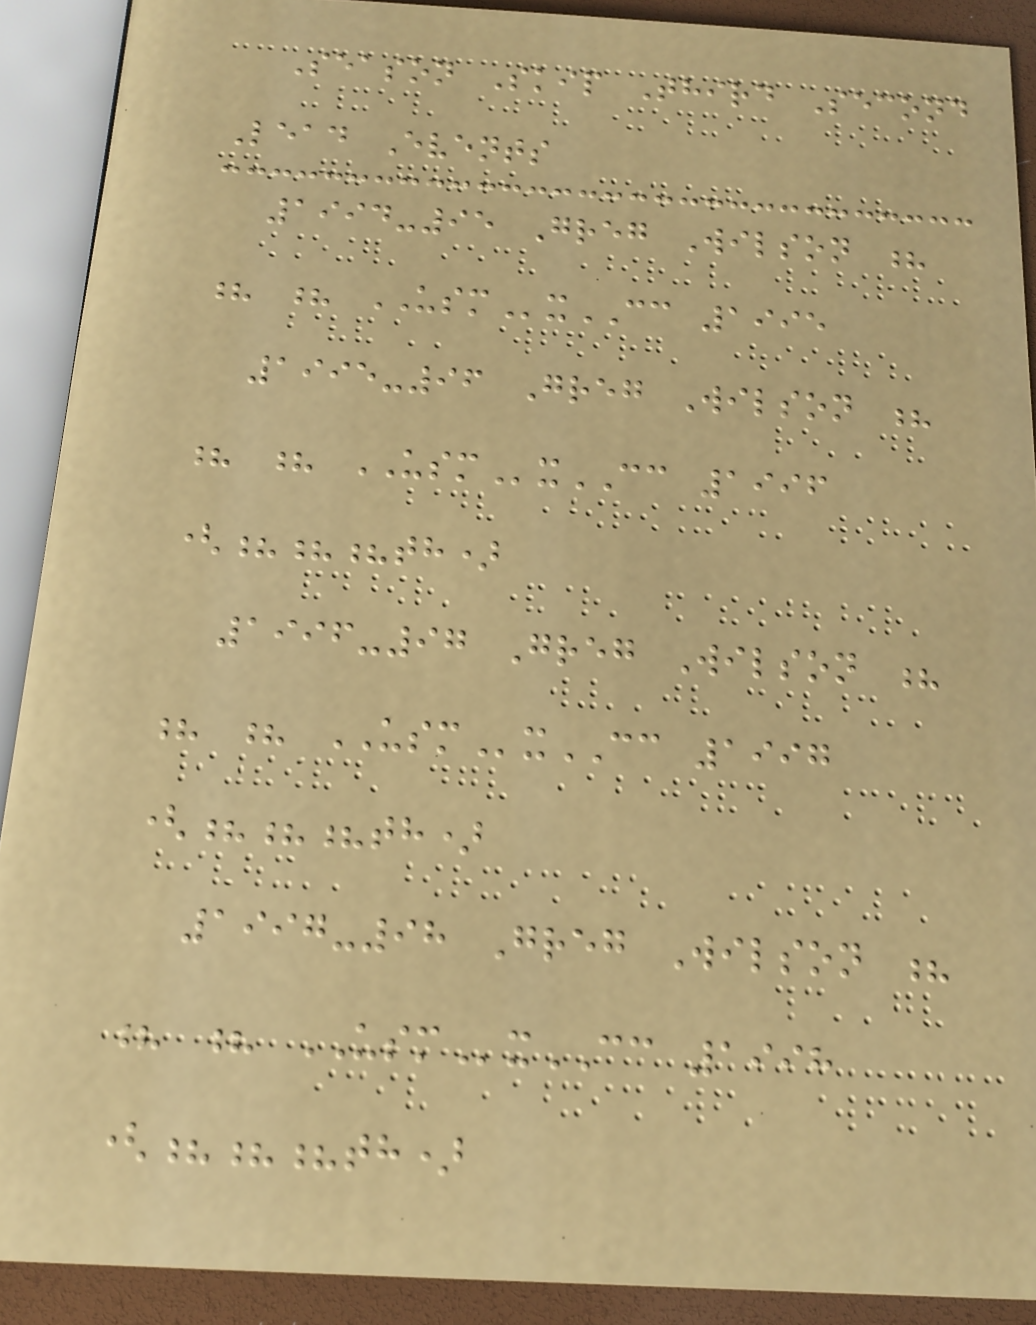Season Skip Third Second
Lead Events
1994-95 Greg Wilson ?
? ? USMxCC 1995
1995-96 Greg Wilson ?
? ? USMxCC 1996
(???th)
1996-97 Greg Wilson ?
? ? USMxCC 1997
(???th)
1997-98 Greg Wilson ?
? ? USMxCC 1998
(???th)
